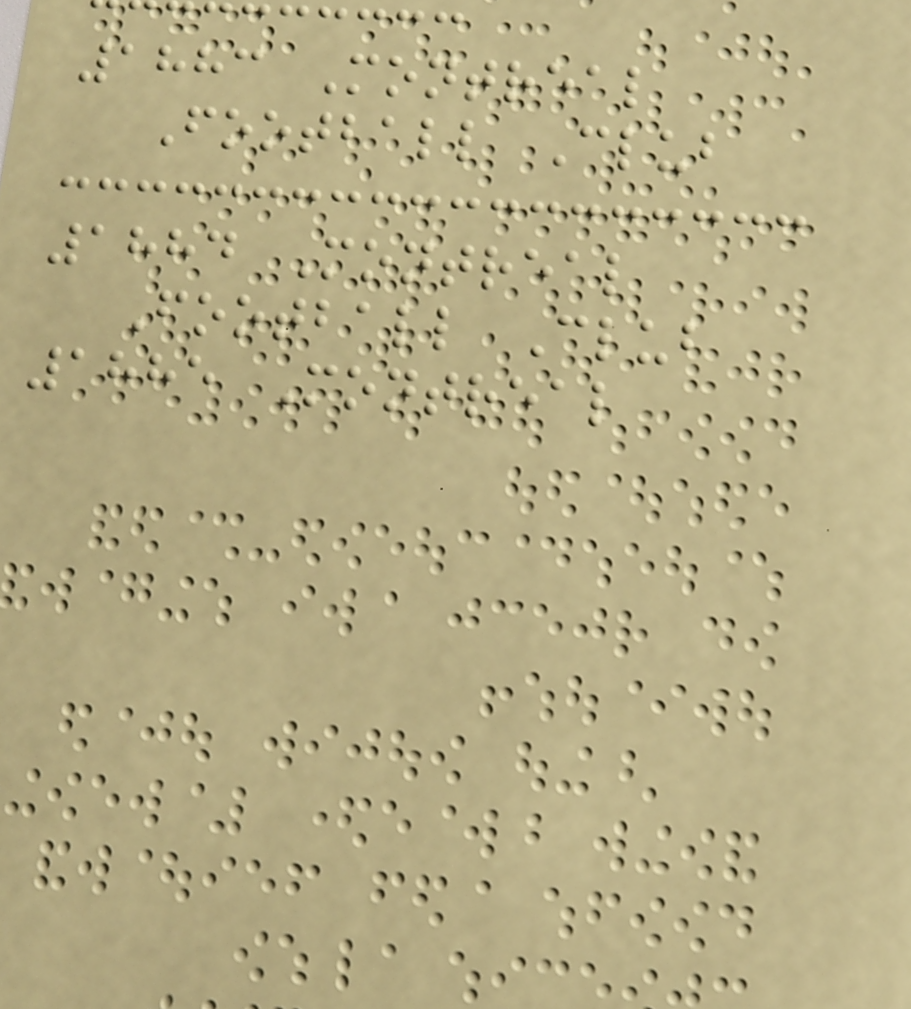1883 Montreal
Football Club
1884 Montreal
Football Club
1885 Montreal
